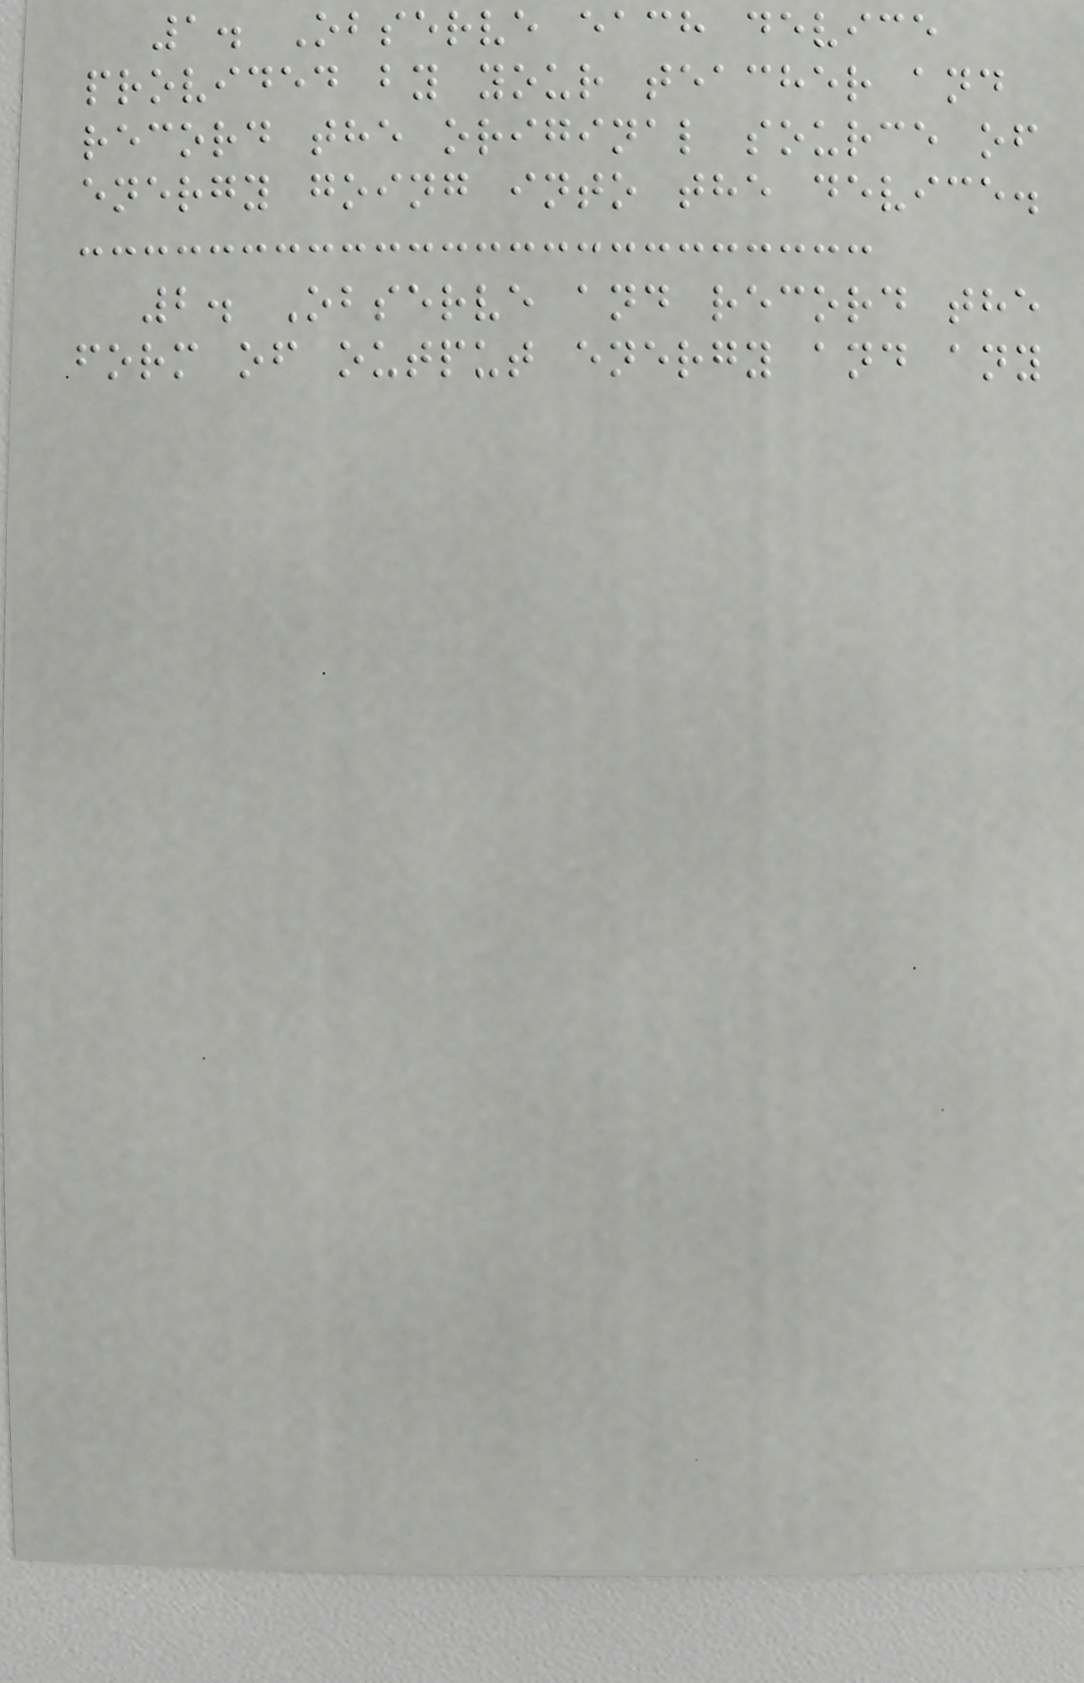1. Observe each device
provided by your teacher and
record the original source of
energy going into the device.
2. Observe and record the
form of output energy and any
